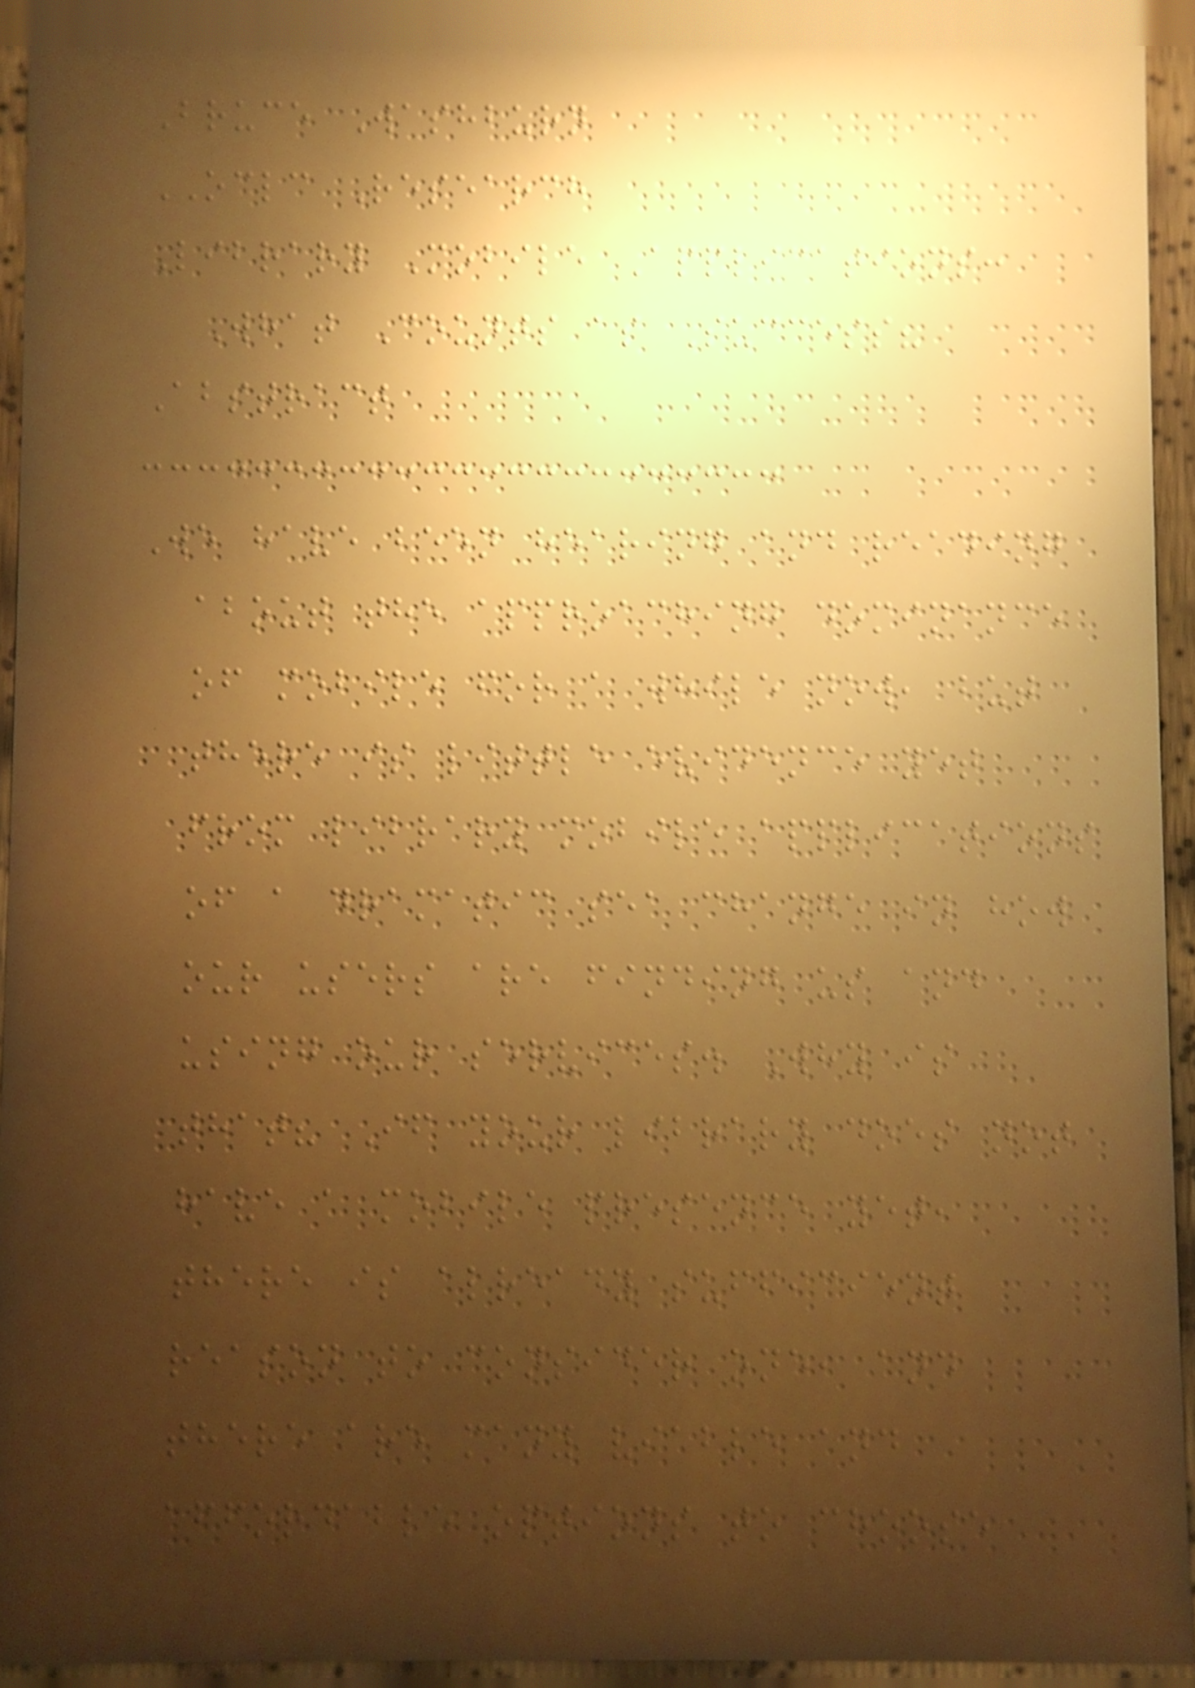Bruce Washburn
OCLC Research
Library Mobile Applications:
What Counts as Success?
Abstract
We have been hearing and reading
about the approaching dominance
of mobile for a while now, but
there is little evidence yet
from library mobile applications
of a dramatic sea change in how
our users are finding us and
using our services. Why is
that? If your library does not
have a mobile presence yet,
there is already sufficient
reason to consider one, and
there are many viable and
affordable options to choose
